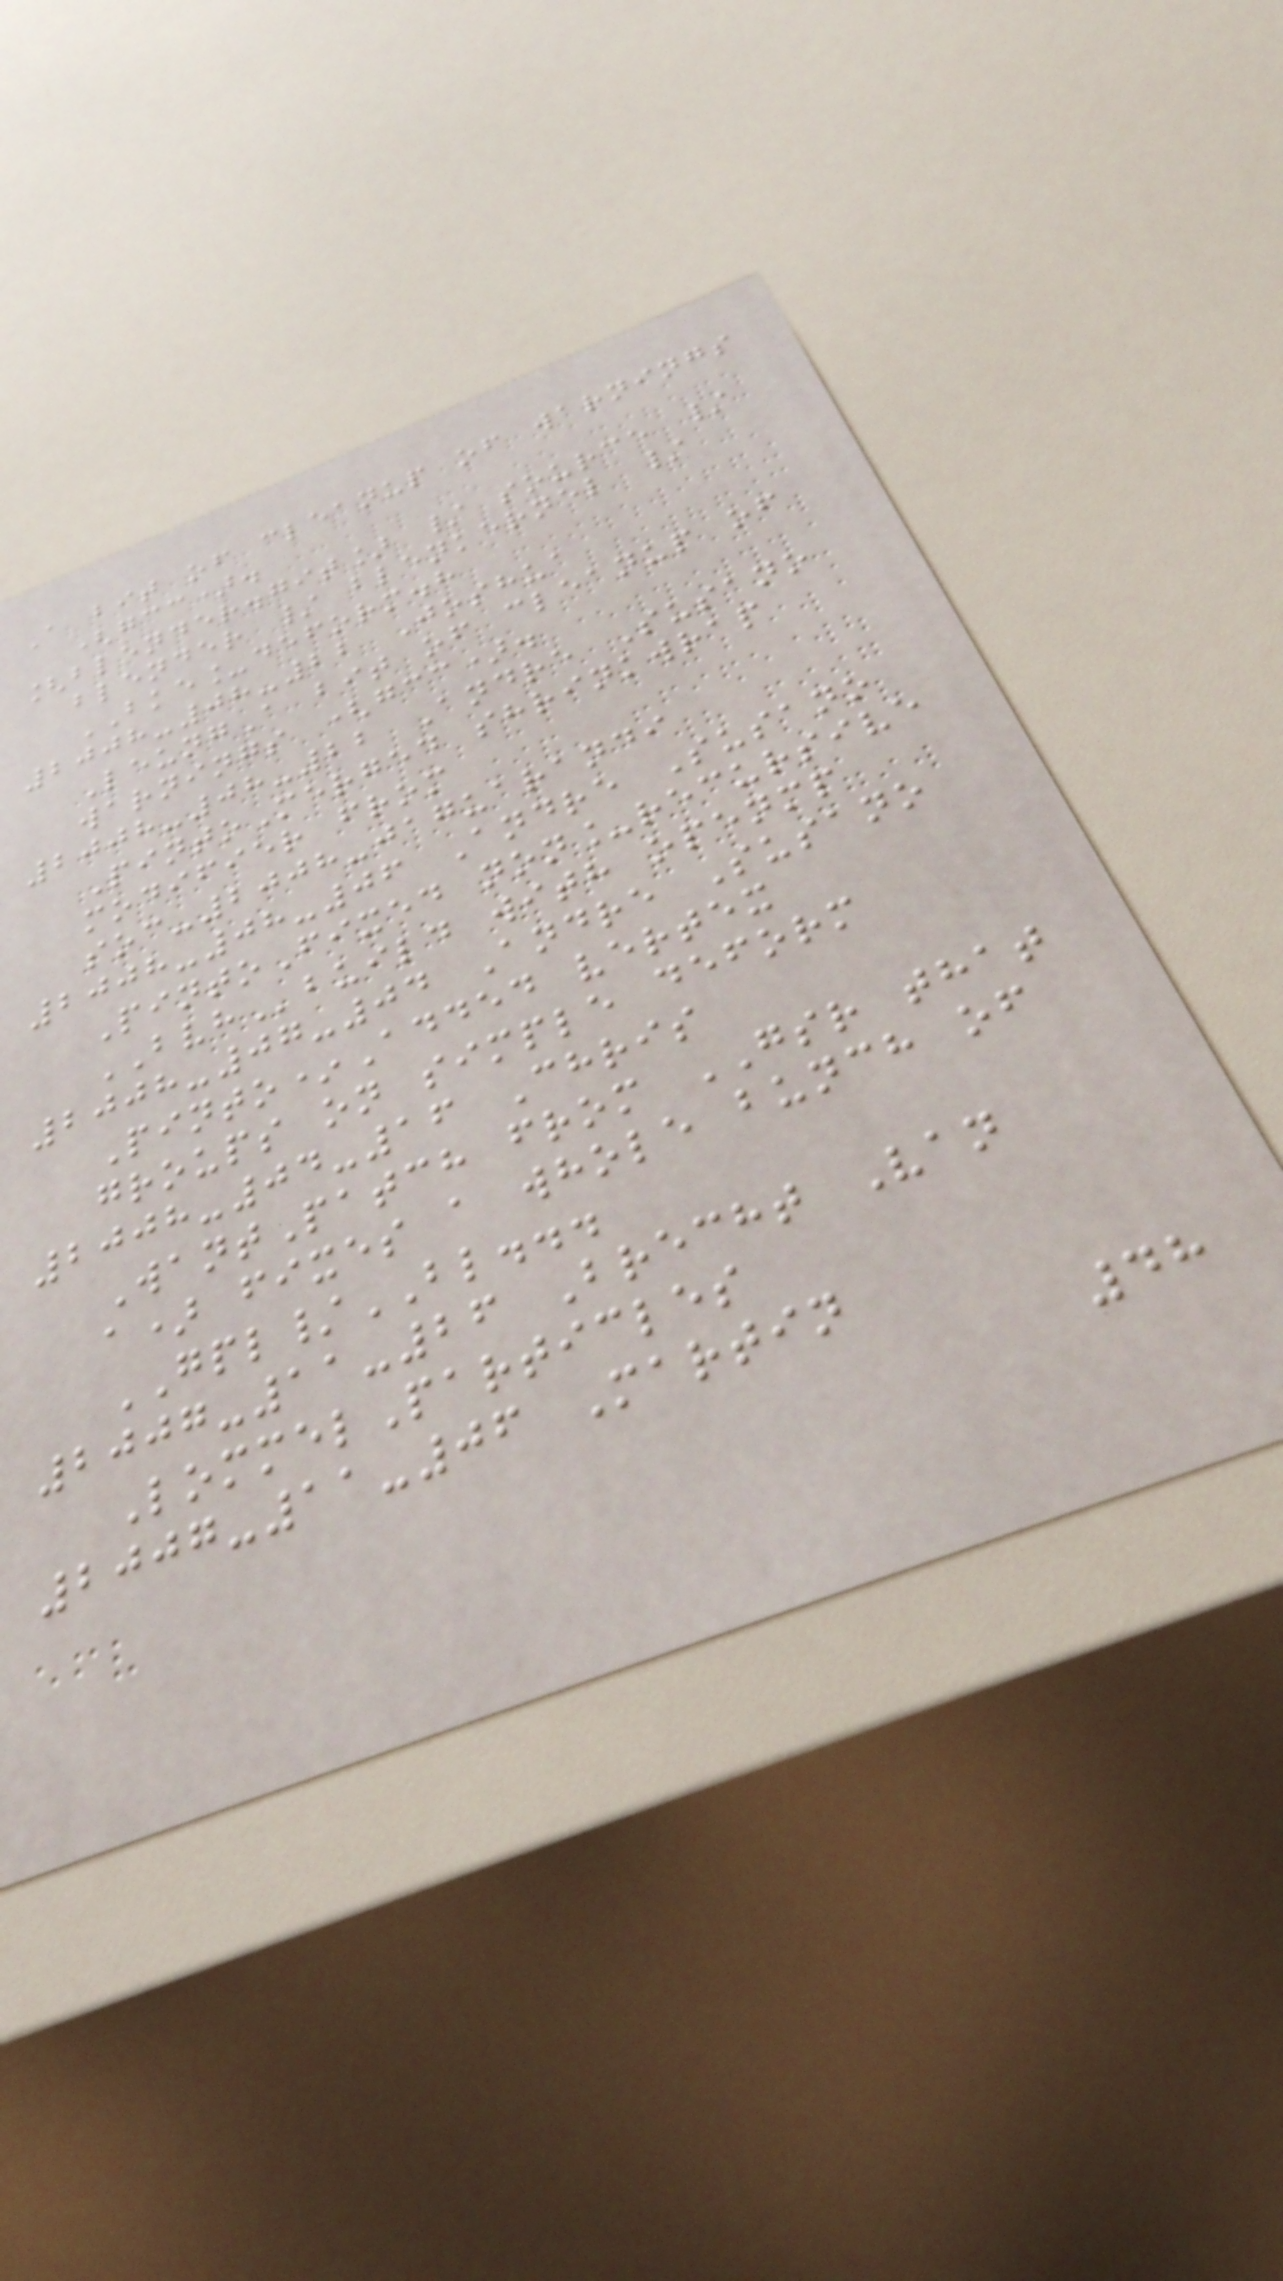A bit of cleanup of warnings
(gcc).
[blender.git] / source /
blender / blenkernel /
BKE_deform.h
2008-08-22 Joshua
LeungA bit of cleanup of
warnings (gcc).
2008-08-22 Andre Susano
PintoMerged shrinkwrap
modifier from
soc-2008-jaguarandi
2008-08-06 Andre Susano
PintoFixed non_recursive
BVHbuild with openmp
2008-07-04 Andre Susano
Pinto*Added vertex
groups on simple deform
2008-04-16 Chris
WantPatch from GSR that
a) fixes a whole bunch of
GPL/BL...
2007-11-26 Brecht Van
LommelParticles
2007-11-06 Martin
48
